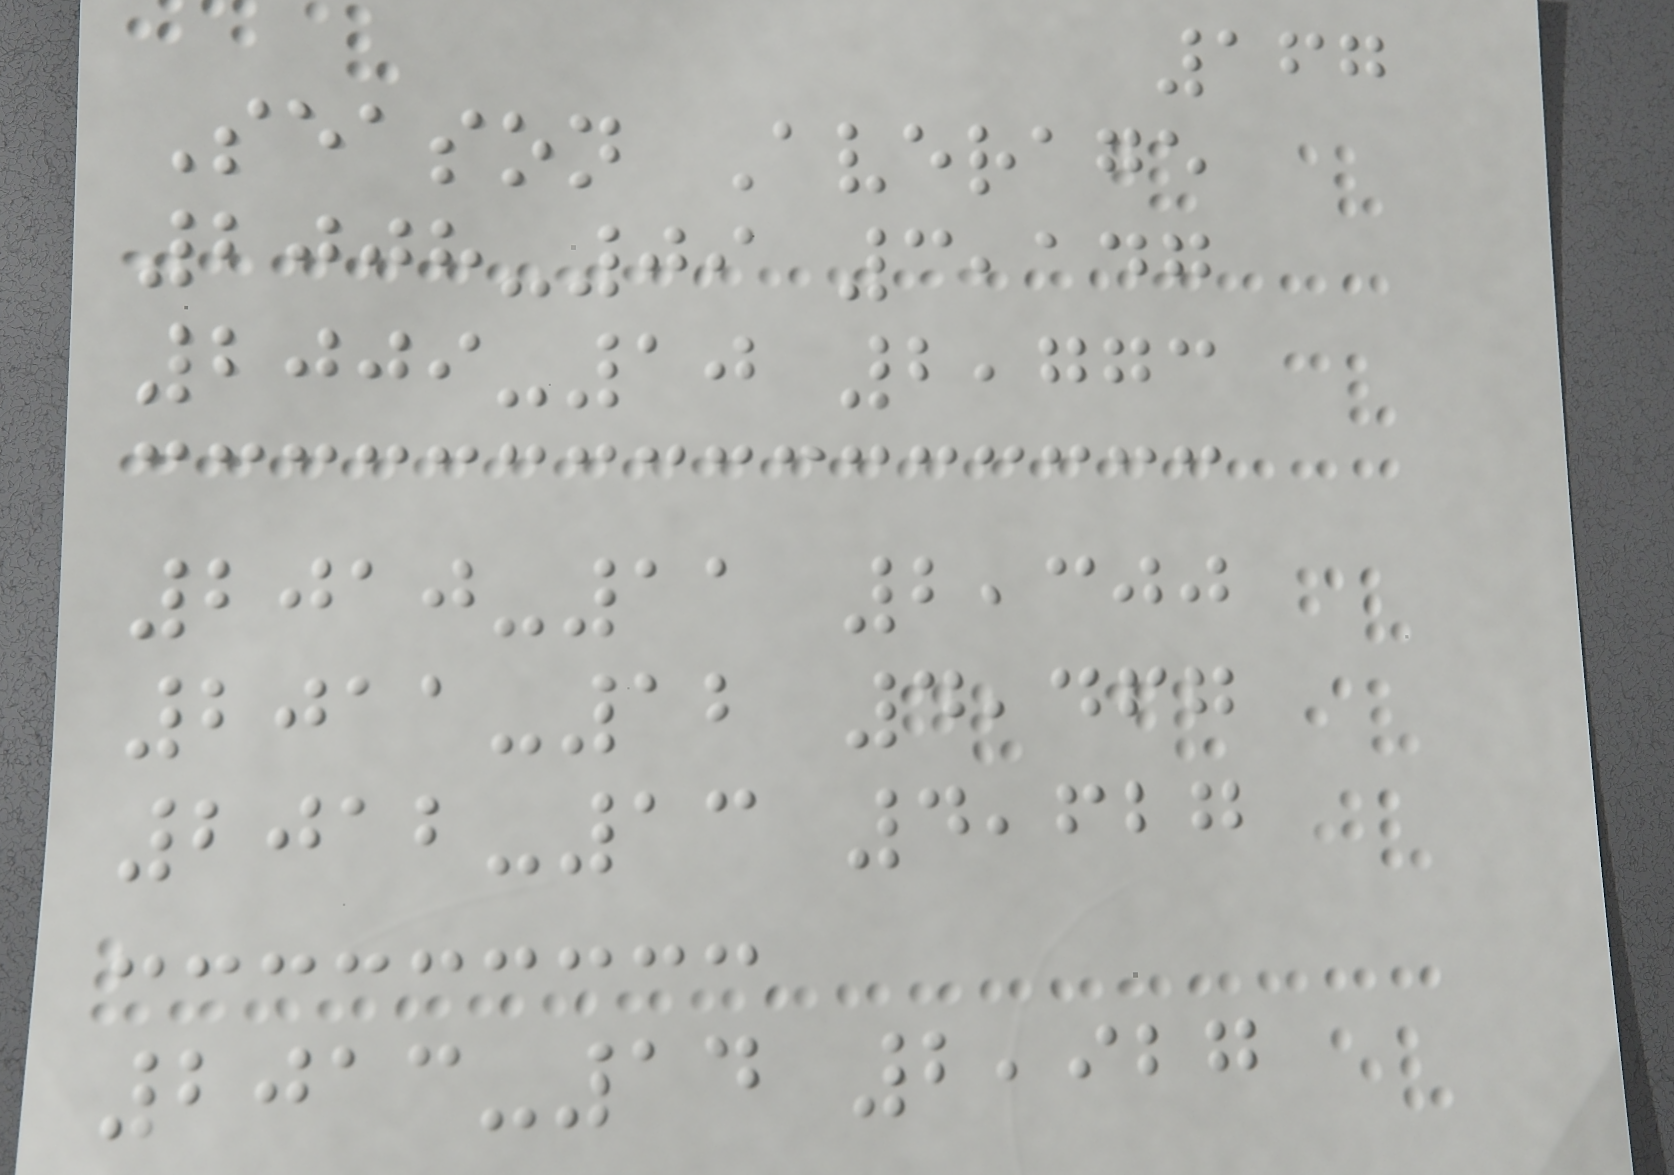167
Season Average
2008-09 3,147
2009-10 2,773
2010-11 2,300
2011-12 4,467
2012-13 4,627
2013-14 2,927
